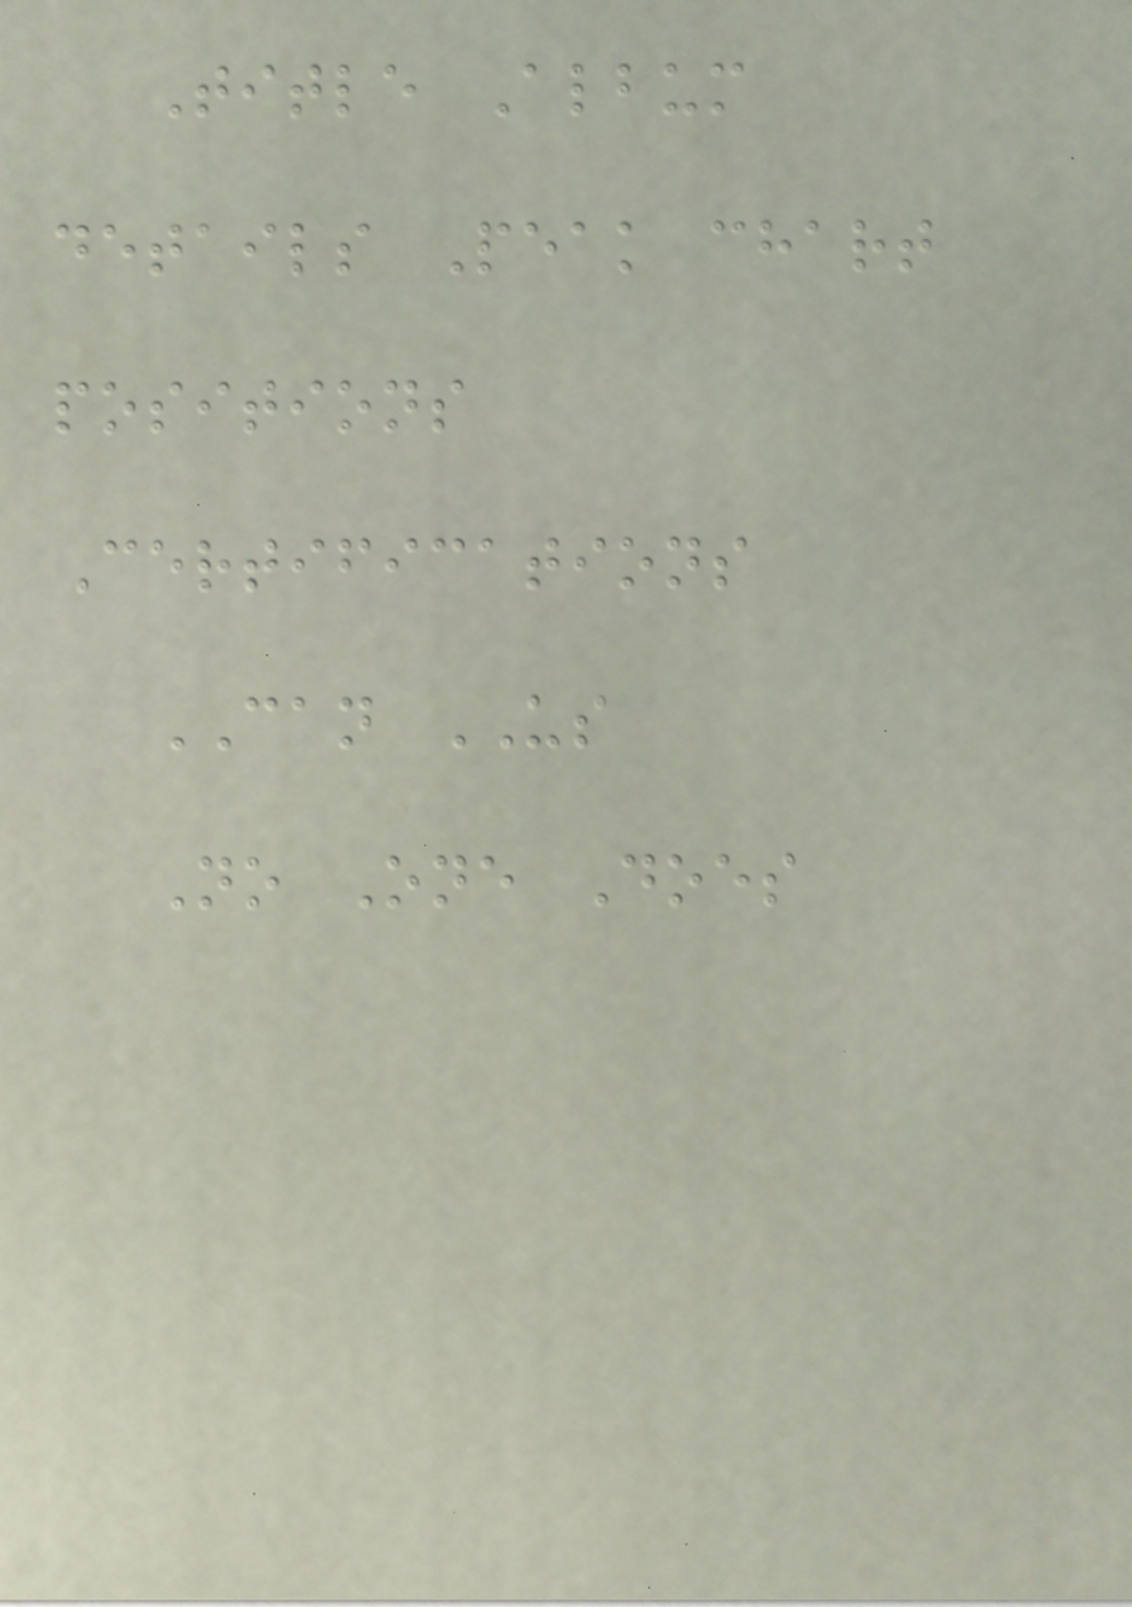Title Album
details Peak chart
positions
Certifications
CAN US
No One Does
